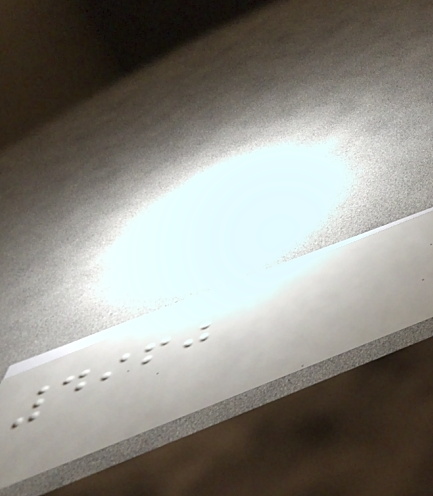4960
